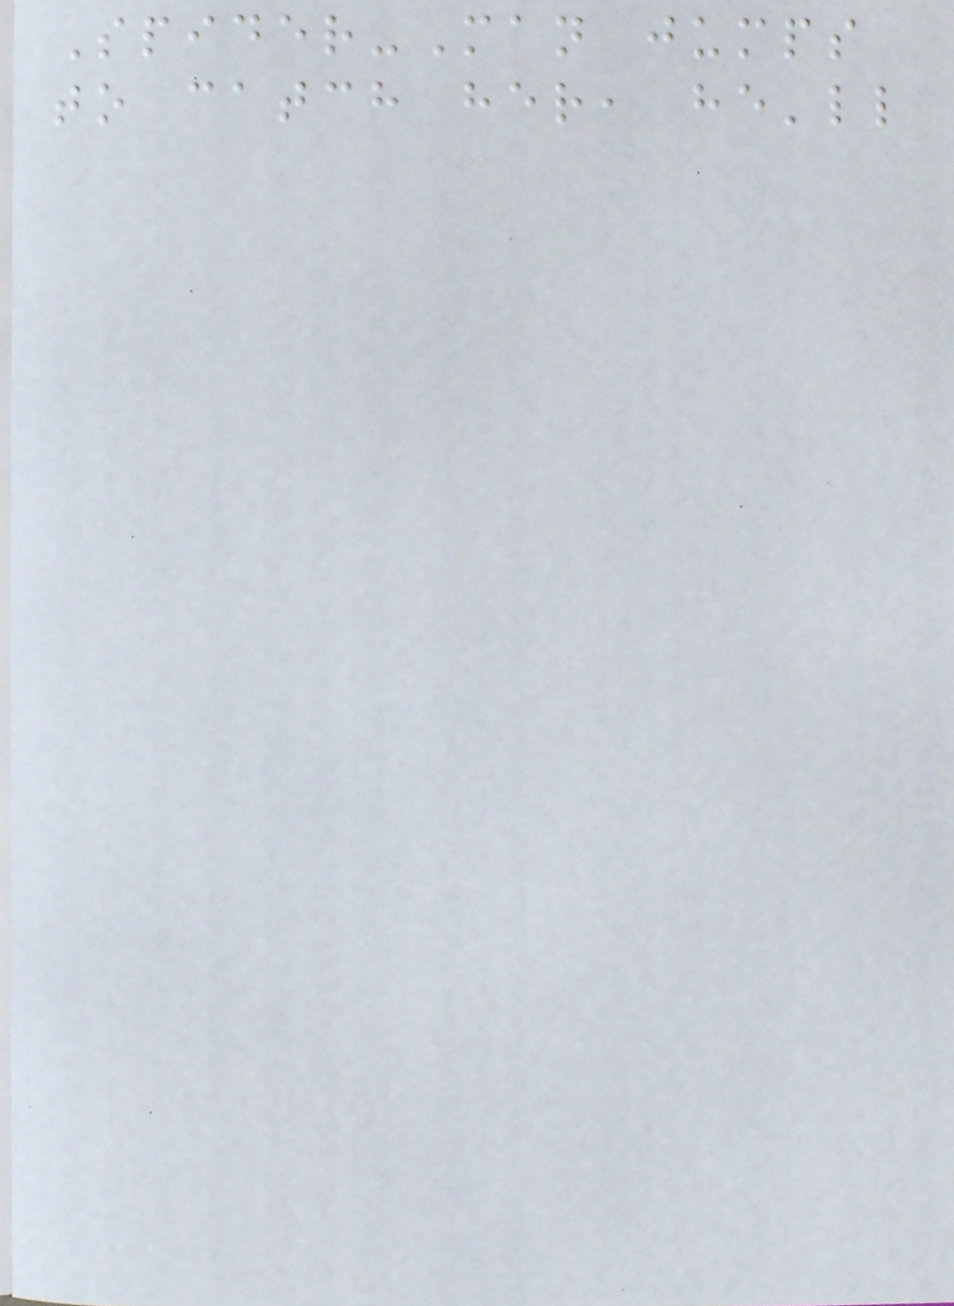Spider-Man jumps
to catch her, he'll
